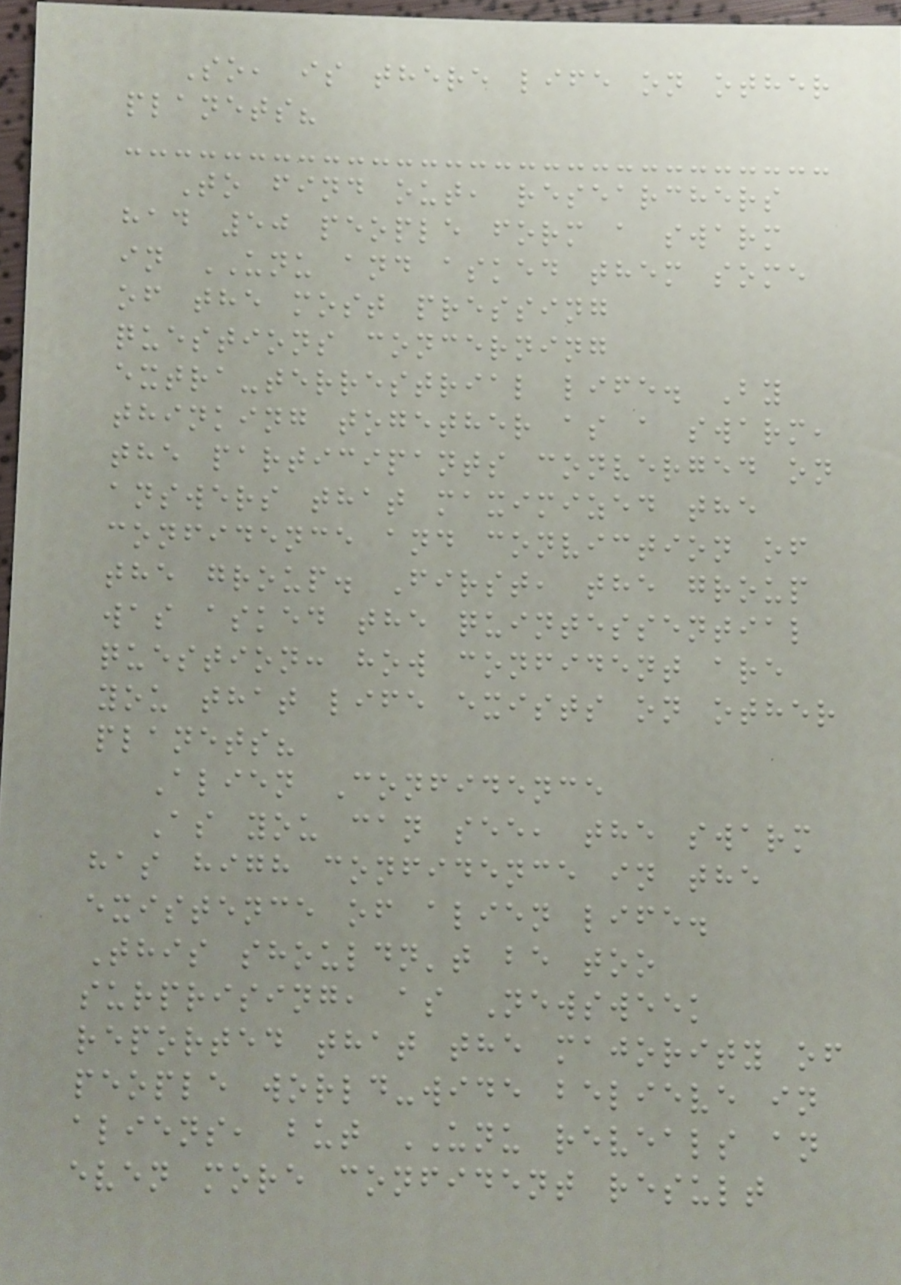So, is there life on other
planets?
To find out, researchers
had 50 people form a swarm
in UNU and asked them some
of the most pressing
questions concerning
extra-terrestrial life. By
thinking together as a swarm,
the participants converged on
answers that maximized the
confidence and conviction of
the group. First, the group
was asked the quintessential
question: how confident are
you that life exists on other
planets?
Alien Confidence
As you can see, the swarm
has high confidence in the
existence of alien life.
This shouldn't be too
surprising, as Newsweek
reported that the majority of
people world-wide believe in
aliens, but UNU reveals an
even more confident result
